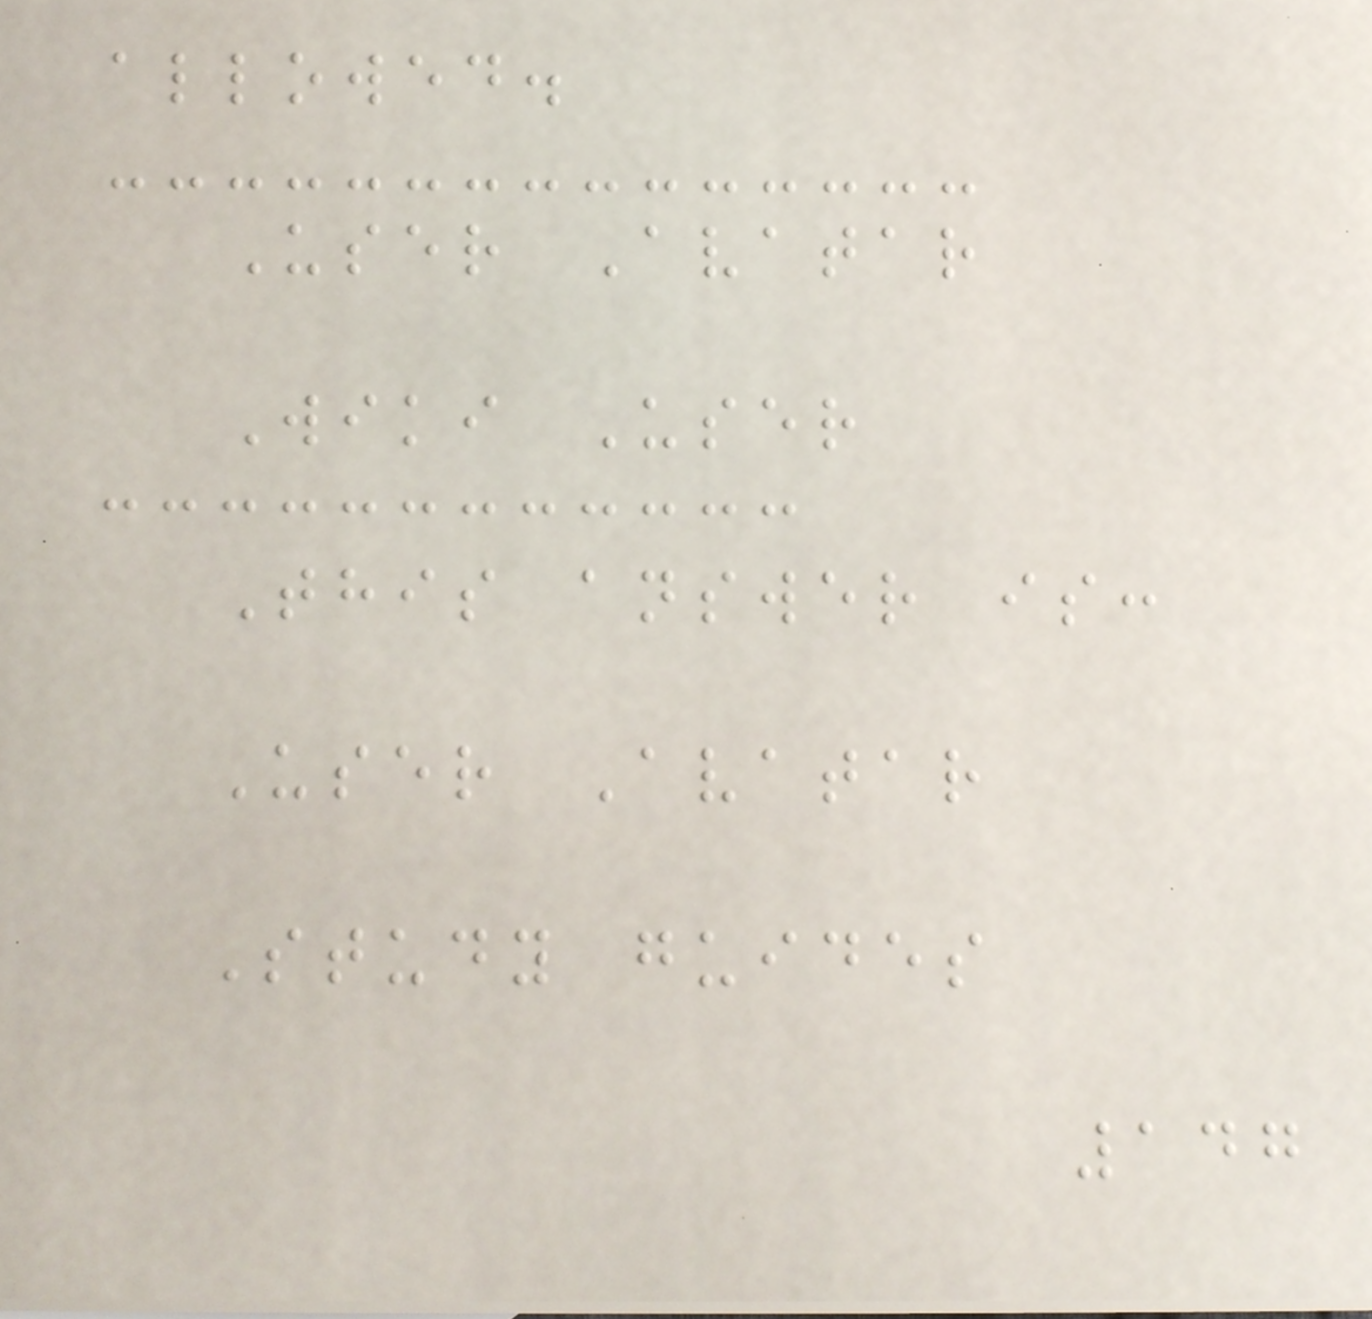allowed.
User Avatar
Wiki User
This answer is:
User Avatar
Study guides
147
